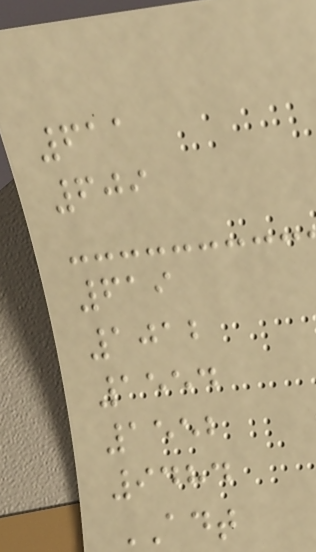611
609
619
1012
1554
1552
9484
ADT
